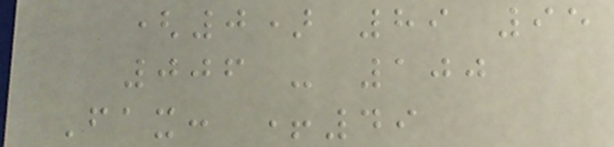(0) 89 95
006 - 100
Fax: +49
